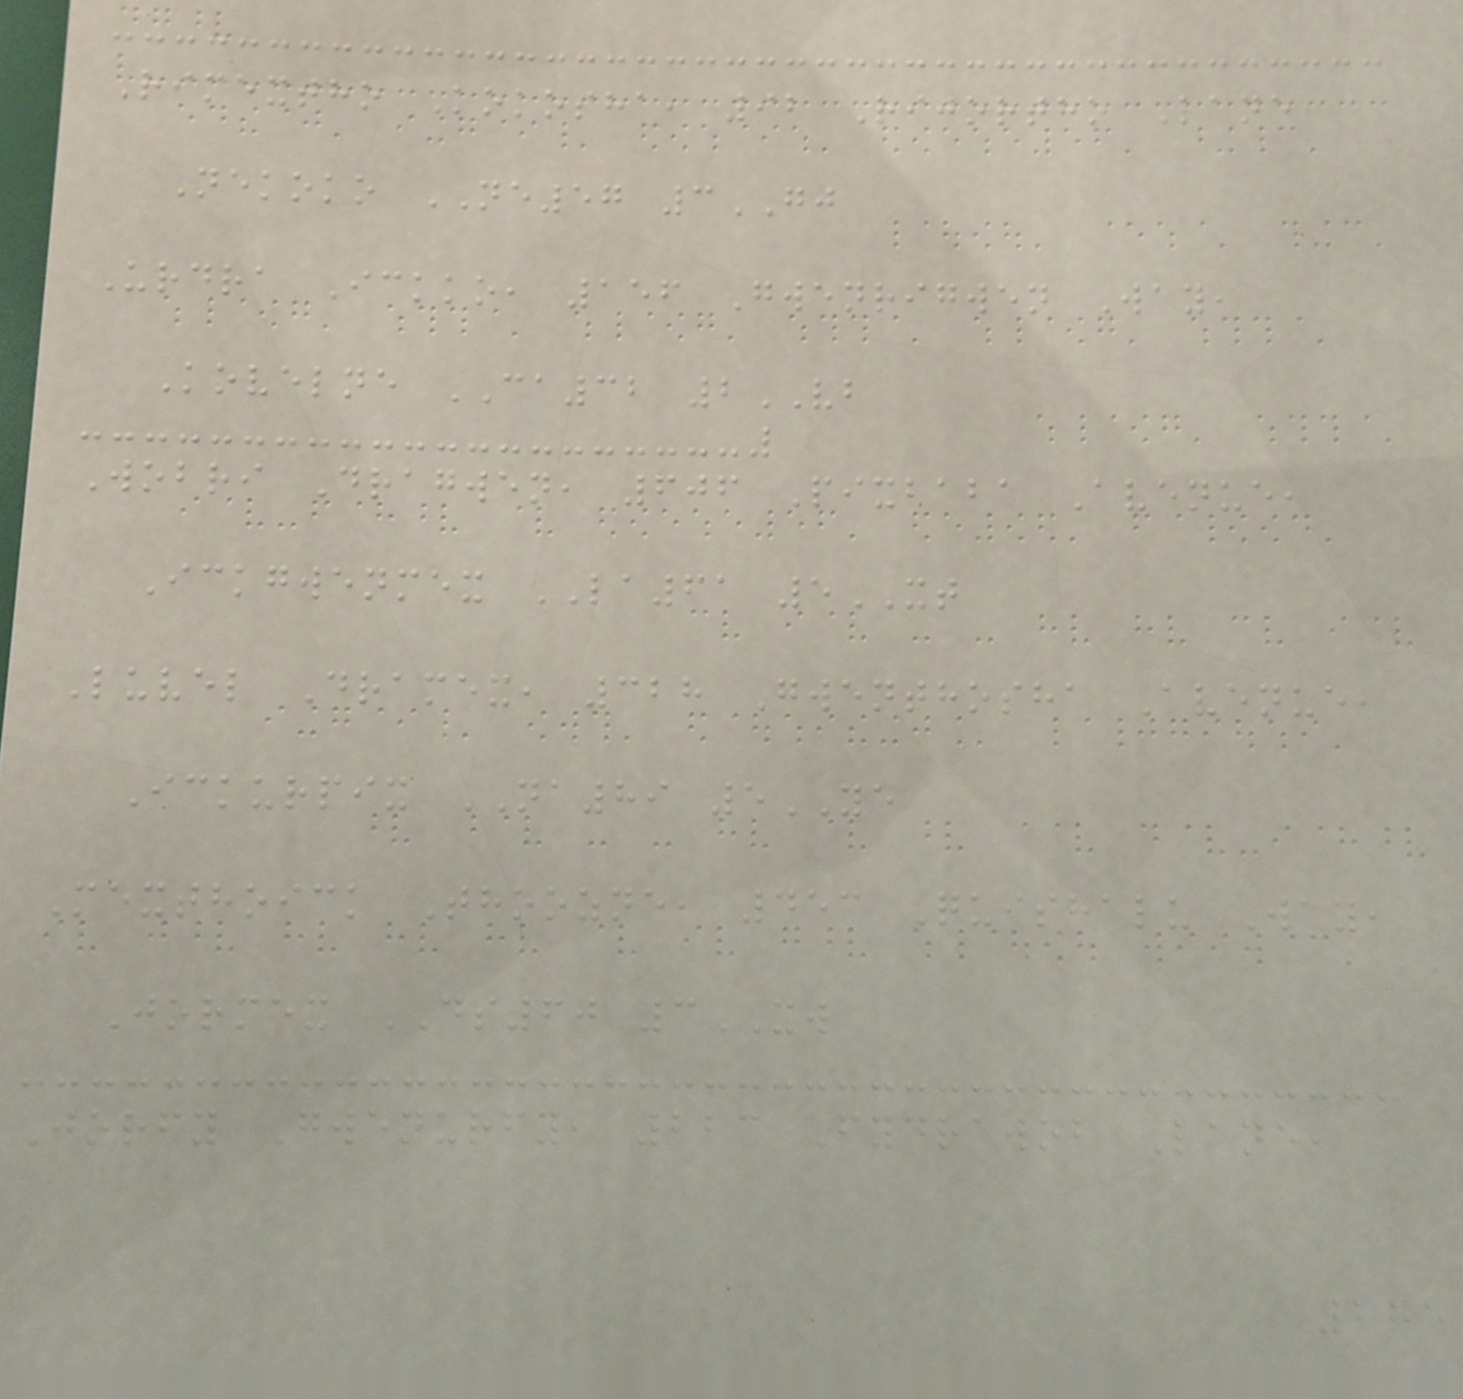Rimextho Kokosha, 92 Rijortho Lane,
Nekoko NE57 3GJ
Urdra Ickko, 156 Gwenrigwen Way,
Kovelne CA32 2VB
Wobri Dragwen, 606 Pixbaba Avenue,
Ickgwenmex LA61 5XT
Luvel Dramex, 328 Gwenthosha Avenue,
Ickurpix NA89 5YE
Mexthoick Thoozne, 453 Quishalu Way,
Jormex DS60 3XW
Jorfy Gwenurfy, 223 Fydrawob Lane,
275
